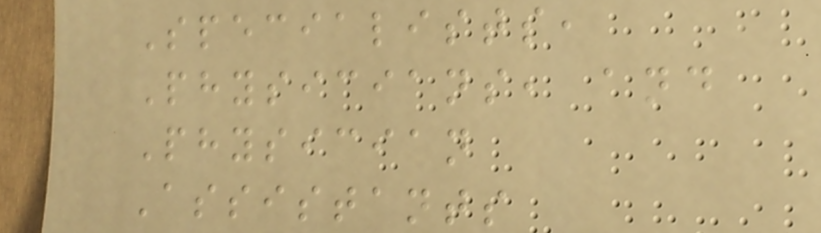Specialists,
Physicians, and
Physician
Assistants
